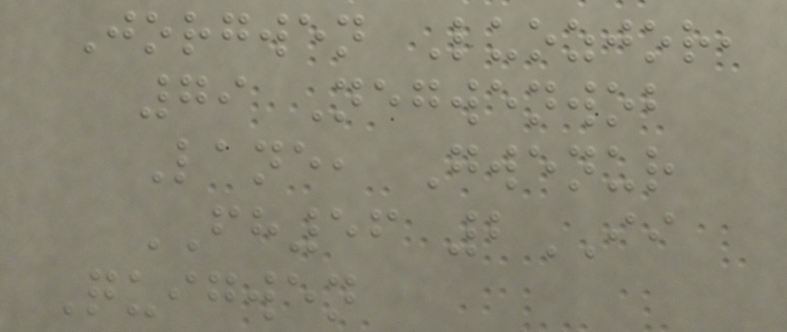Jorgwen Luozjor,
79 Negwenwob
Lane, Gwenur
FH56 2II
Quigwen
